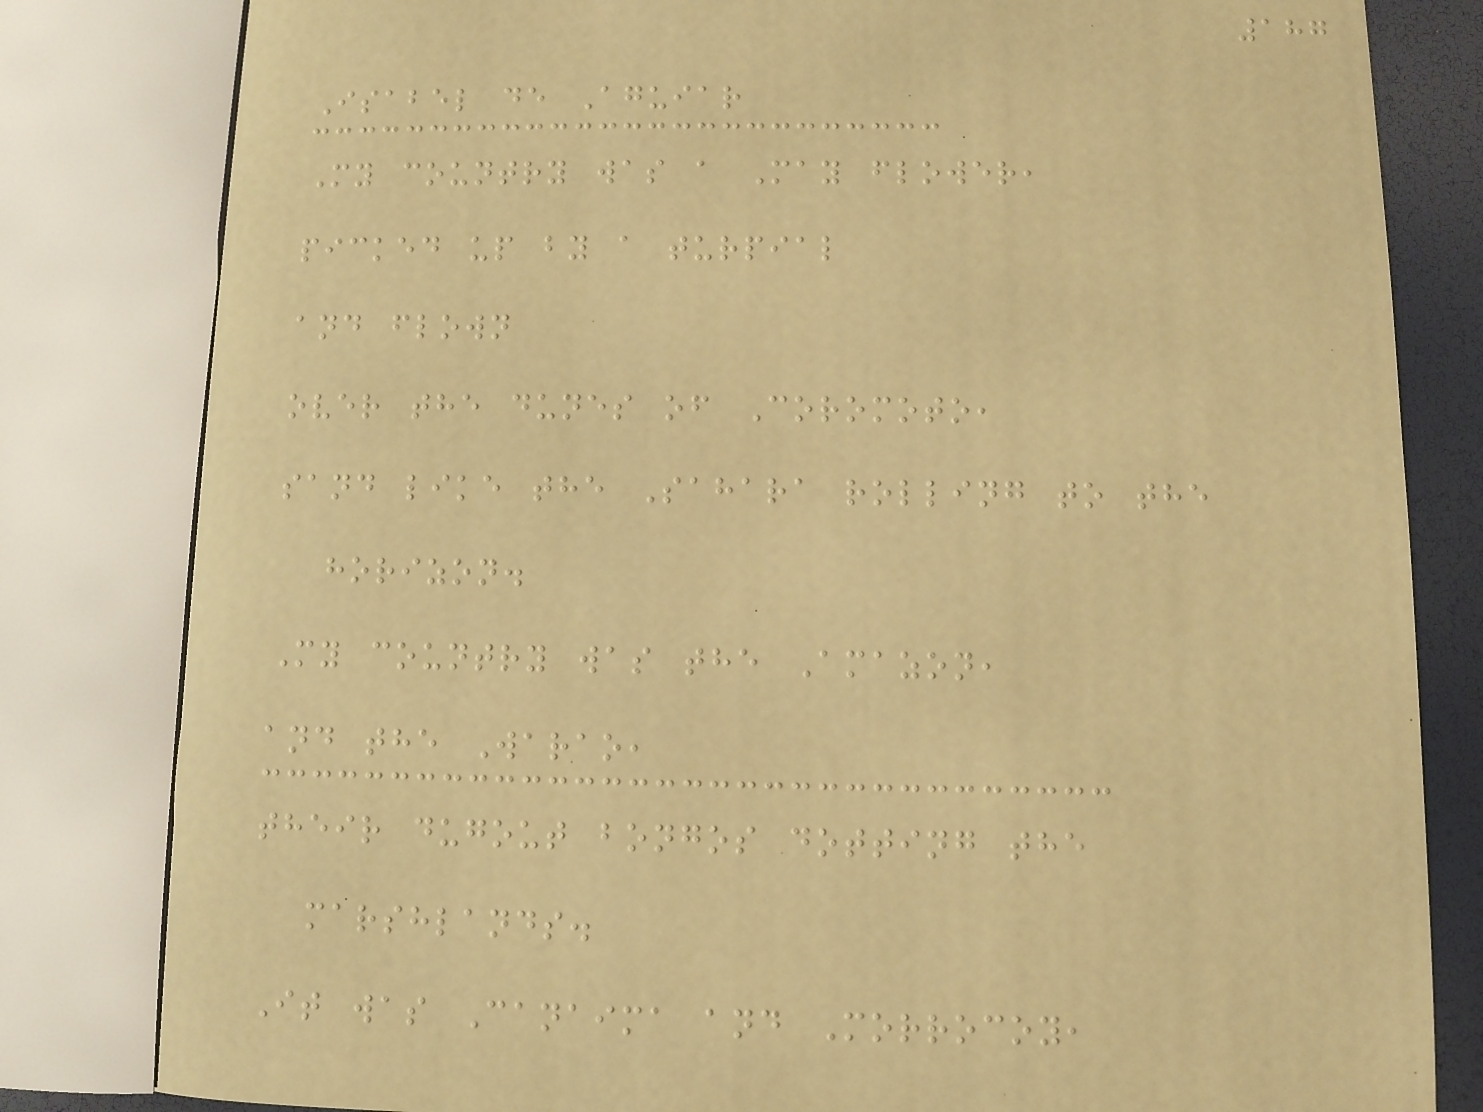187
Isabel de Aguiar
My country was a May flower,
picked up by a turpial
and flown
over the dunes of Coromoto,
sand like the Sahara rolling to the
horizon.
My country was the Amazon,
and the Warao,
their dugout bongos dotting the
marshlands.
It was Canaima and Morrocoy,
